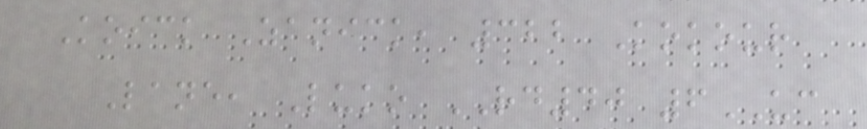Koick Zanick, 322 Kokour
Lane, Luko RD40 6UC
